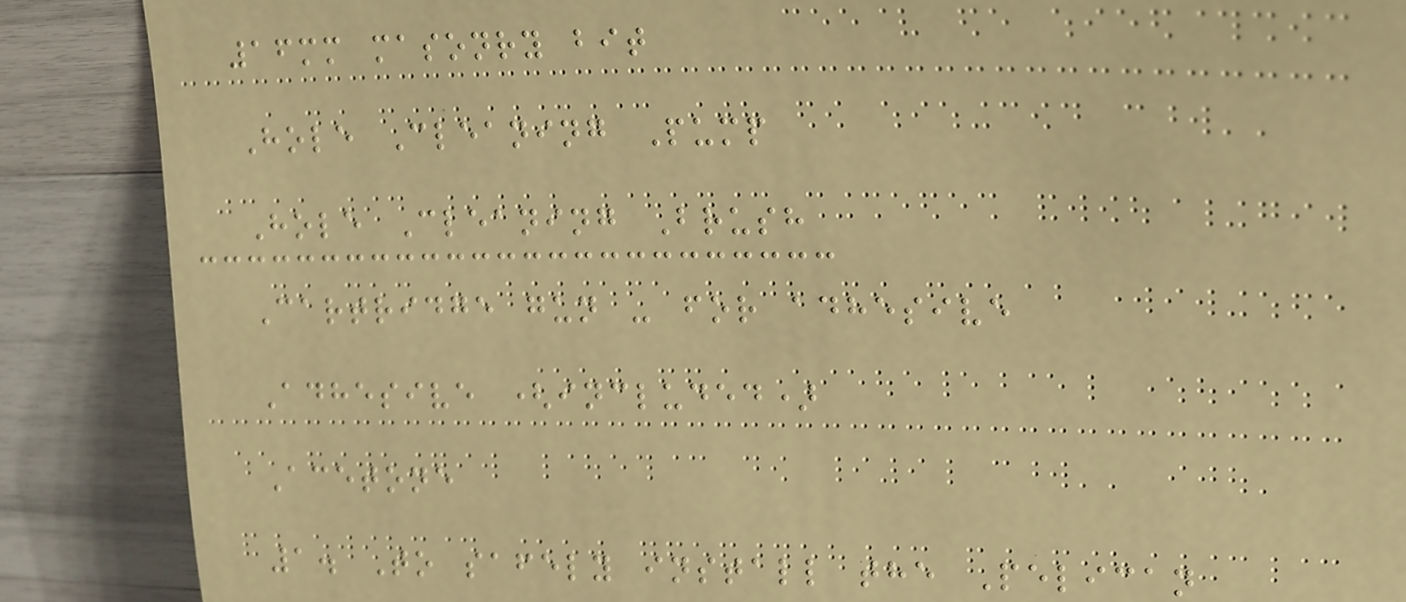16mm masonry bit
Hole Cleaning Pump
Hole Cleaning Brush
Cartridge gun - for adhesive
Adhesive (included)
Acetone
1. To safely install the Pelican
